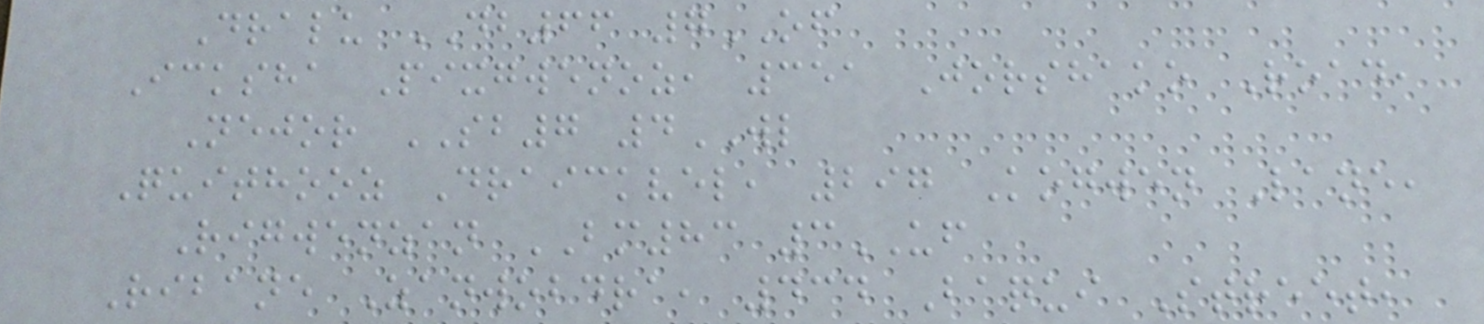Dralu DB66 7OF
Icksha Pixgwenoz, 351 Jorshako Road,
Nejor SB7 4WL
Quithooz Draickvel, 297 Kogwen Lane,
Rigwenzan BM83 3UF
Ribane Zanwobdra, 434 Baqui Street,
